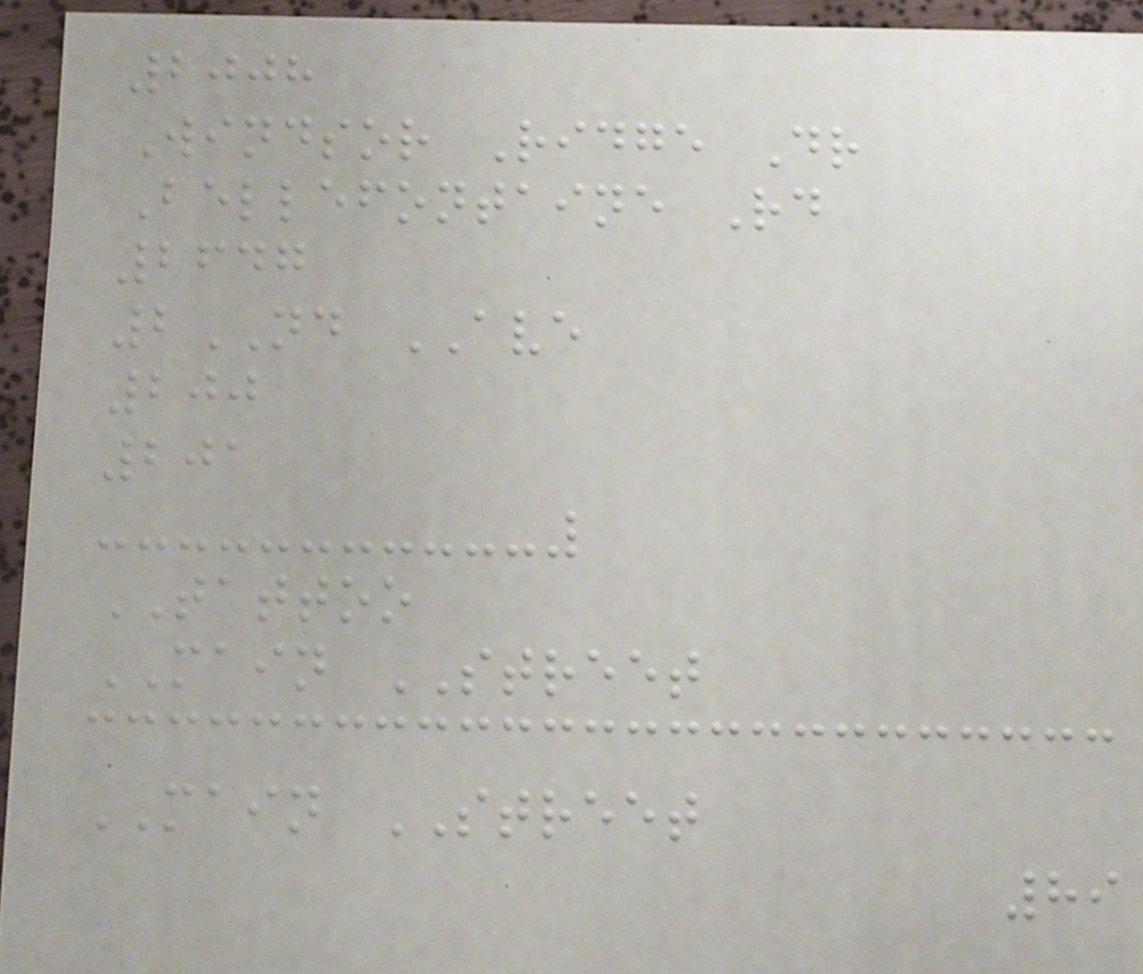2008
Windsor Ridge Dr
Bellefontaine Rd
2647
2ND AVE
200
201
TATTOO
MAIN STREET
MAIN STREET
89
